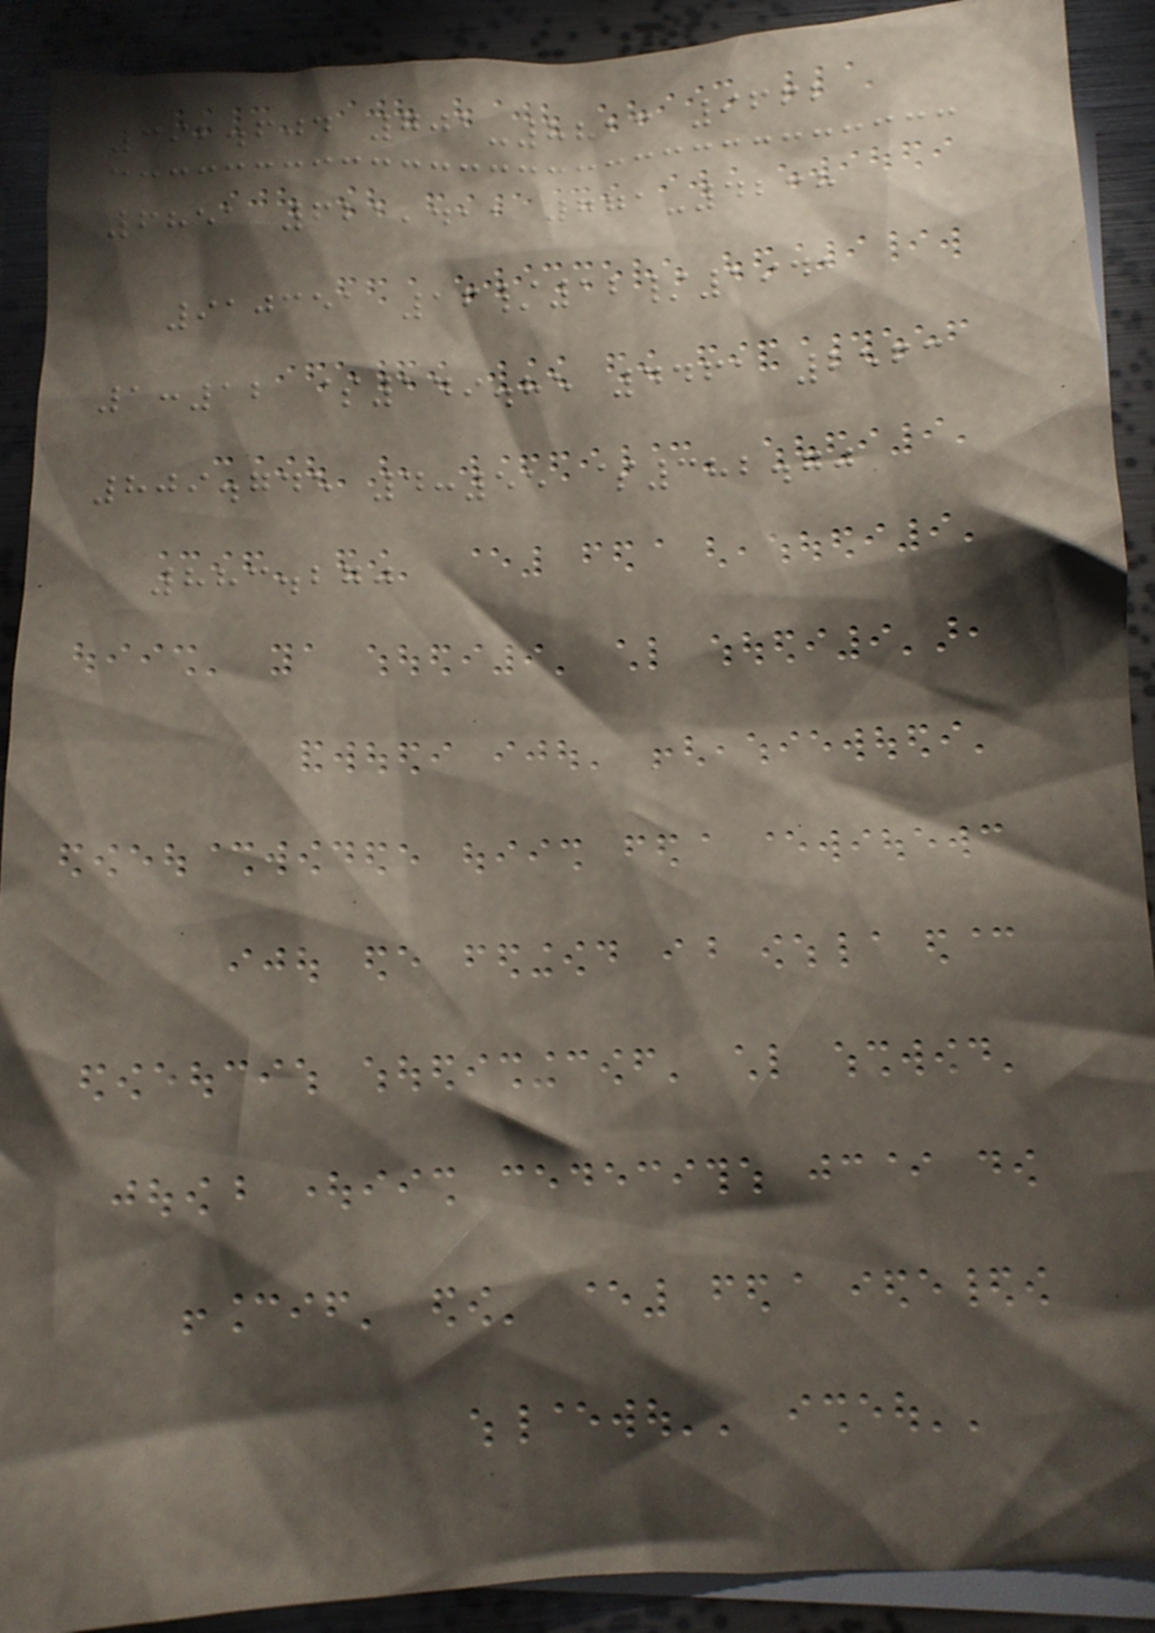392.604 701-8813 9662
6851 621,411 771-4238
910351 16/12/1941
1:12 $149.85 4461 2563
809.745 4:55 $382.70
883.270
